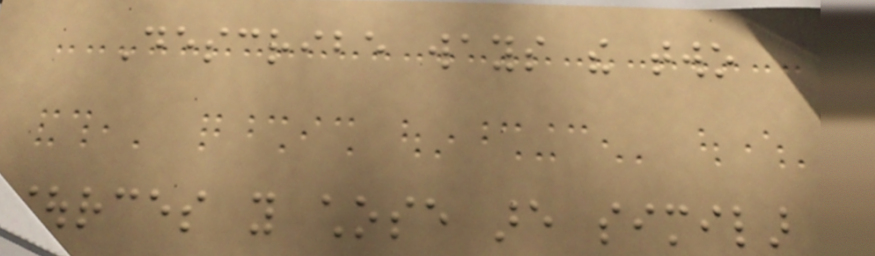Describe ways the two
sources you chose are similar
